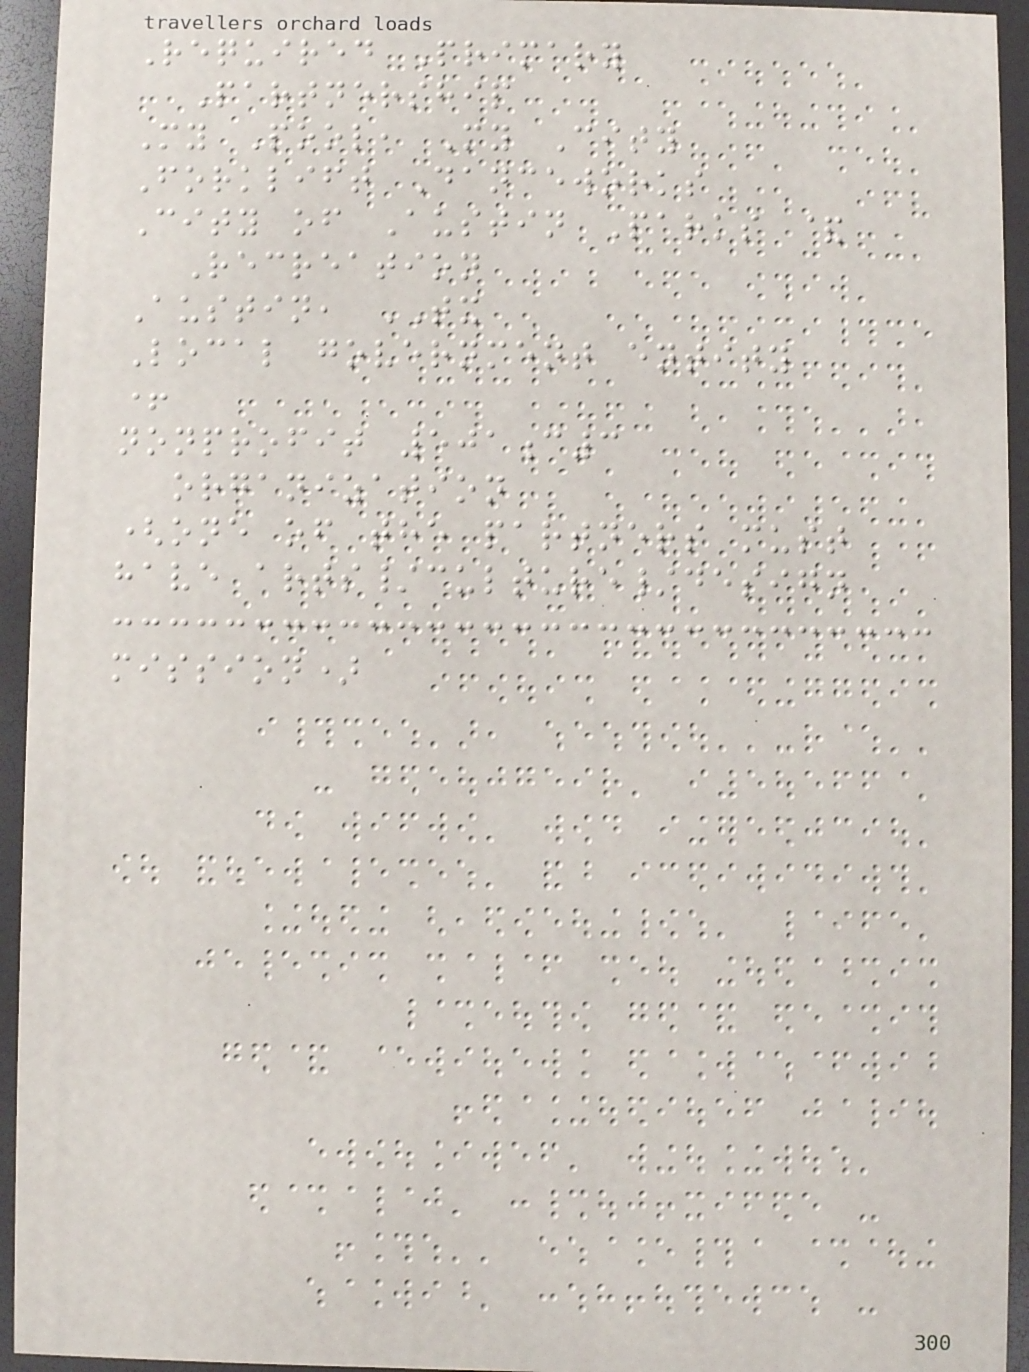Required Primary
Partnership
My Pool, My City
Forklift Danceworks
City of Austin Parks &
Recreation
Austin, TX
Local government entity
+
nonprofit 501c3
organization
(one of the partners must
have arts/culture/design
mission)
